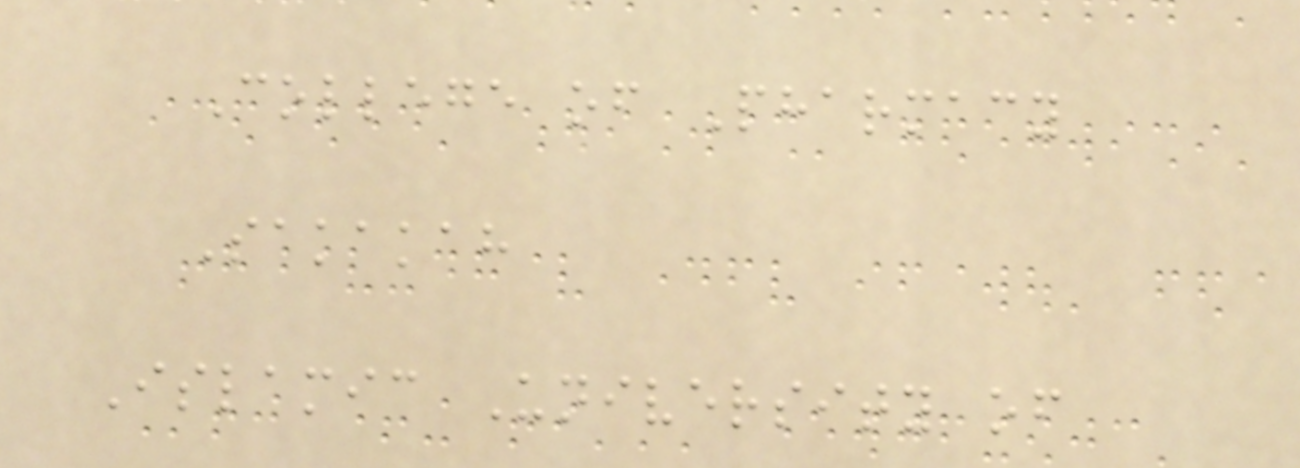College of Pharmacy
Sakakah
Islamic University of
